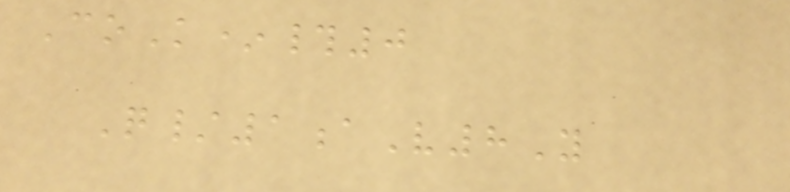CoK*#0
Q/1aV8Y
